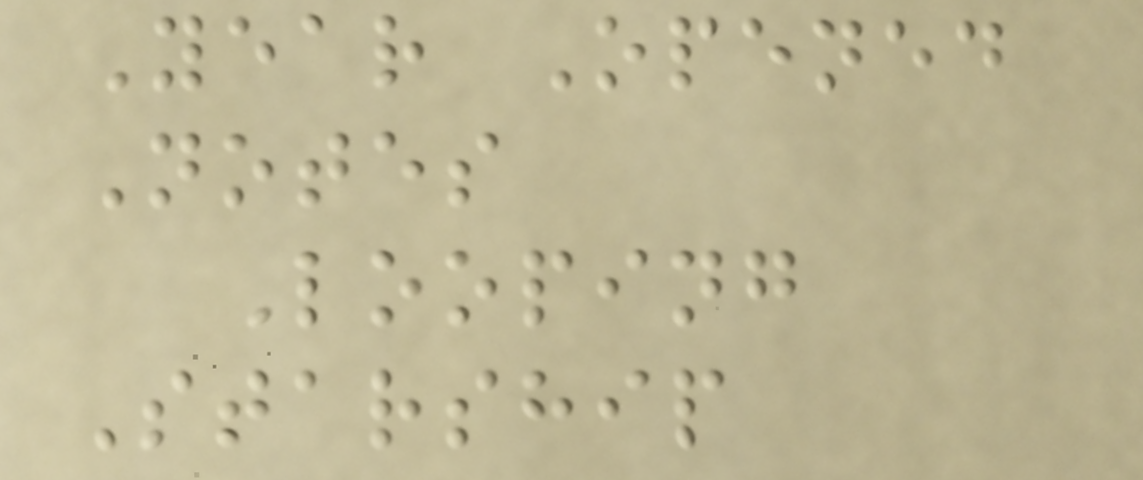Year Opened
Notes
Looping
Starship
